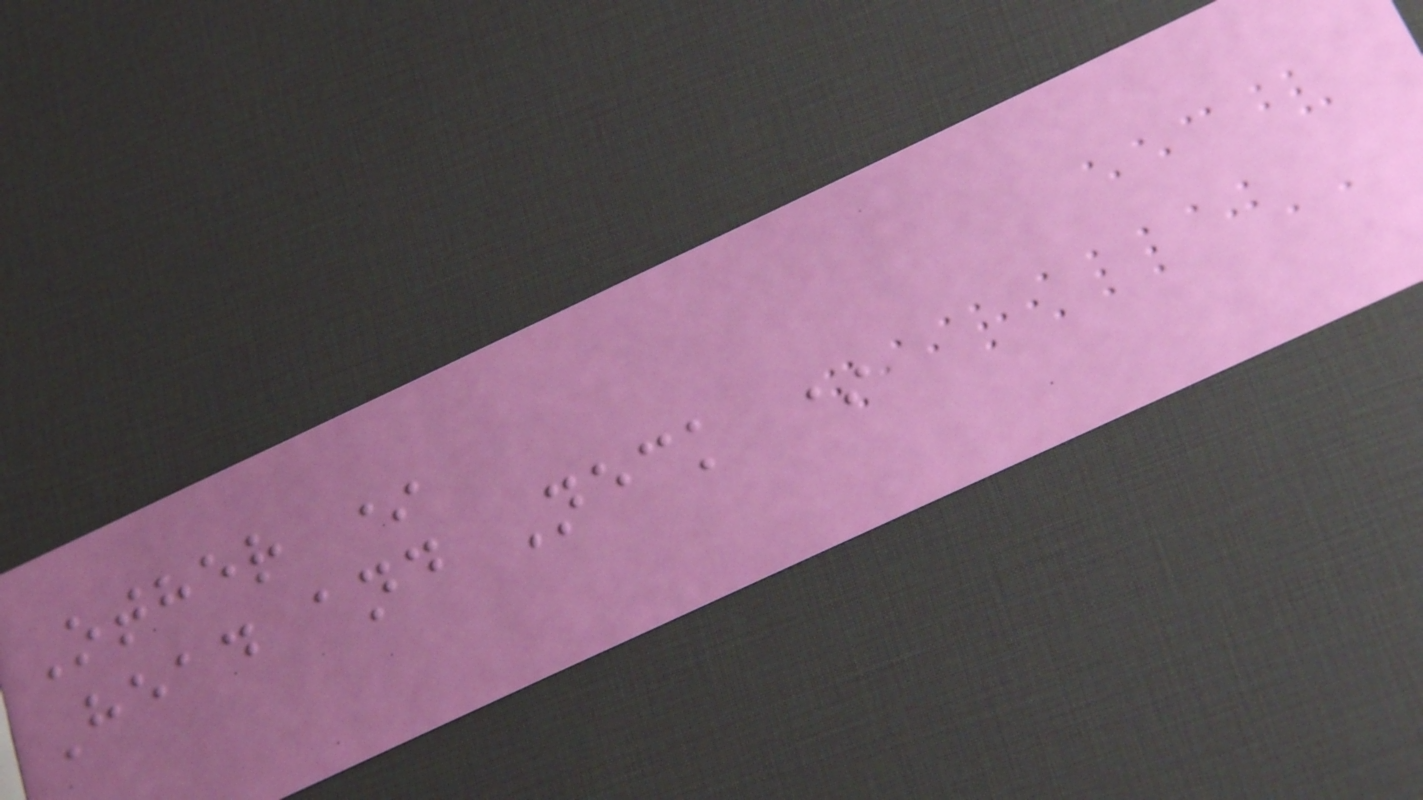Other *
Head and Neck *
